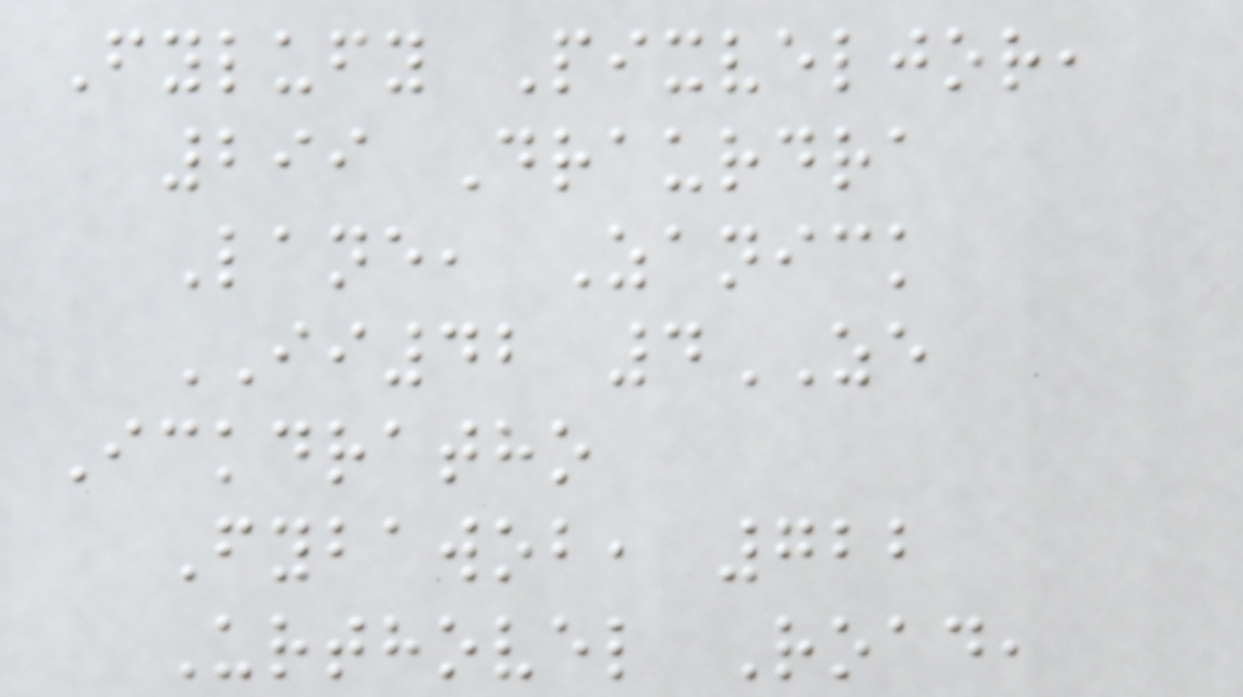Fylufy Pixveljor,
299 Draurdra
Lane, Zanick
II42 4ZE
Ickdratho
Fybawob, 722
Urthovel Road,
